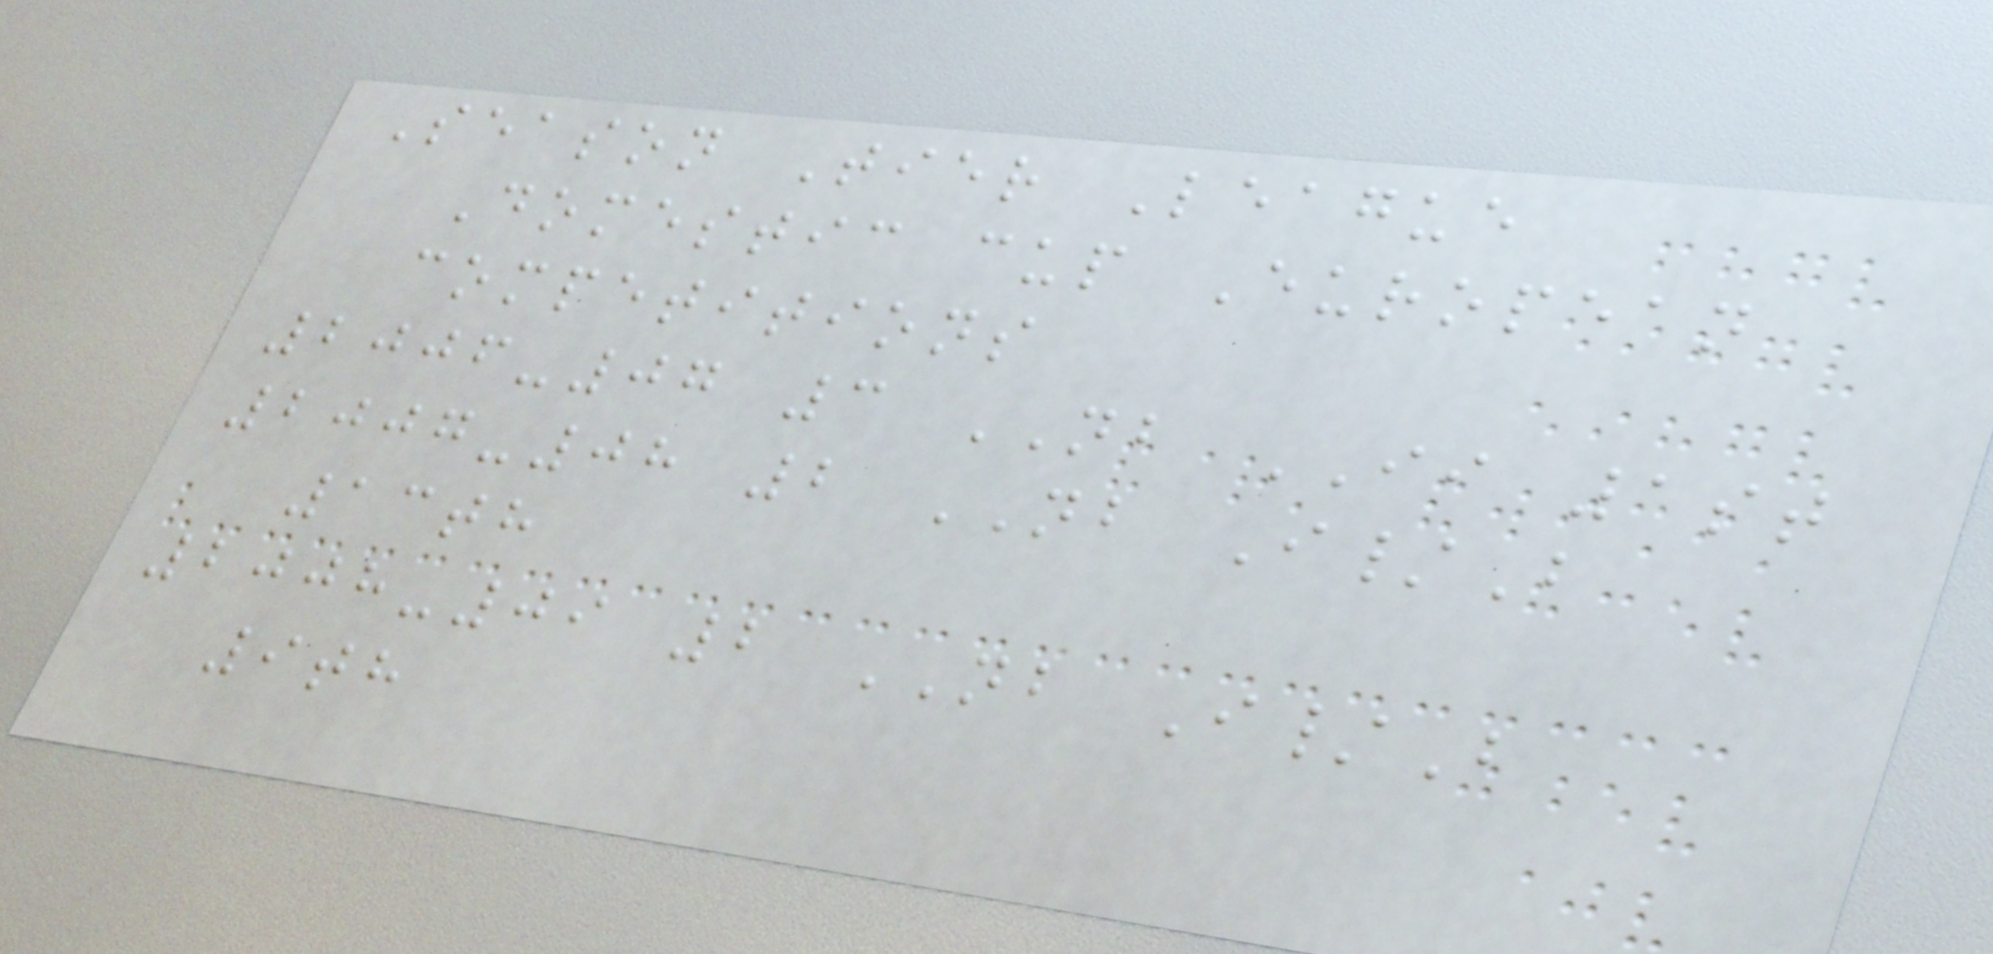Season Tier League
Domestic cup European
competitions
2006-07 3 NB II 1st
2007-08 2 NB I/B
13th
2008-09 2 NB I/B
9th
